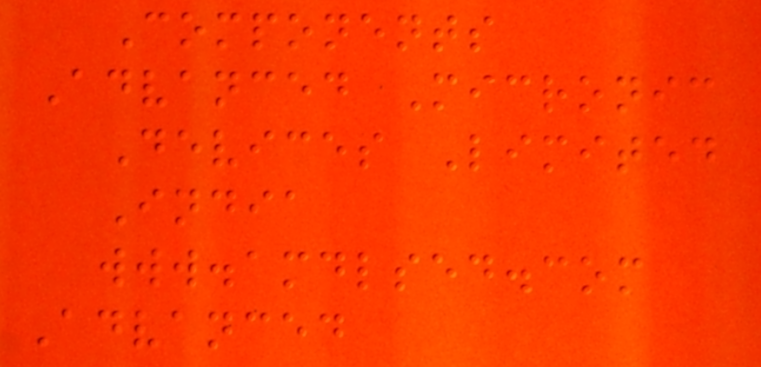Components
Advanced Micronic
Devices Limited
India
www.amdlsed.com
Advanced
